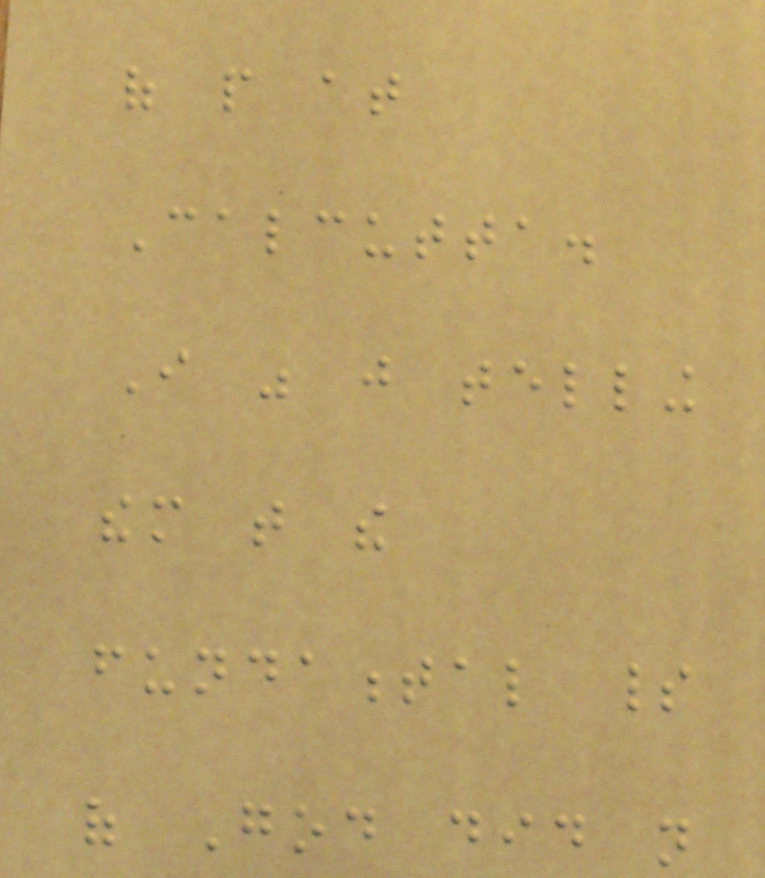of people at
Calcutta.
I was just telling
them that the
fundamental spirit
of God did not
